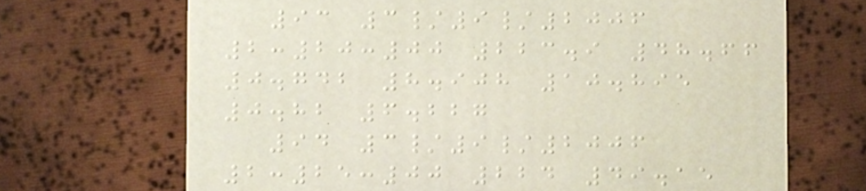93 3/9/2006
2:20:00 223.9 48.66
0.742 8.908 10.895
0.82 6.227
94 3/9/2006
2:25:00 224 49.15
